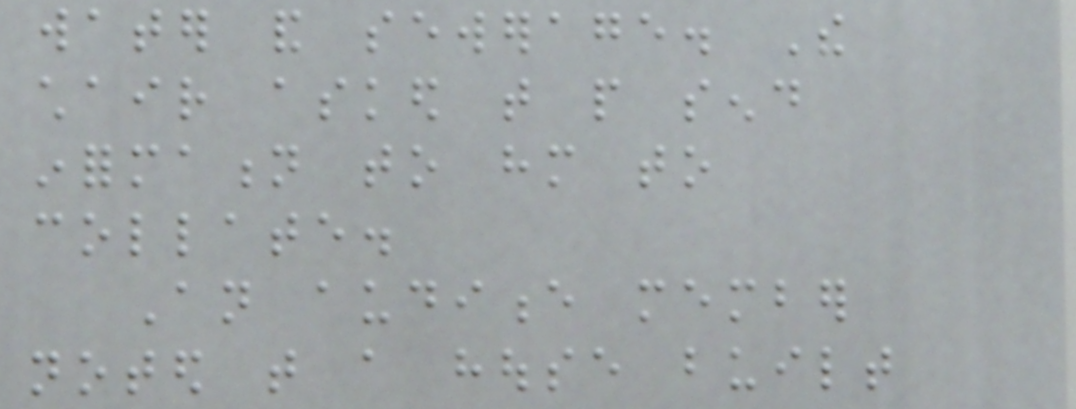water and sewerage. The
chair asked that people send
information to him to
collate.
An audience member
noted that a house built
